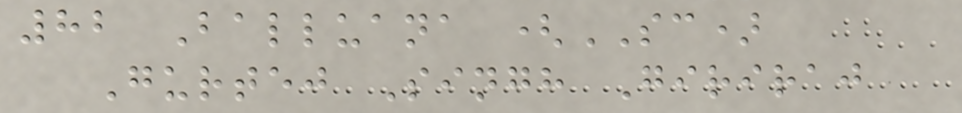82 Balluana (SC)
Gurtej Singh Giriraj
